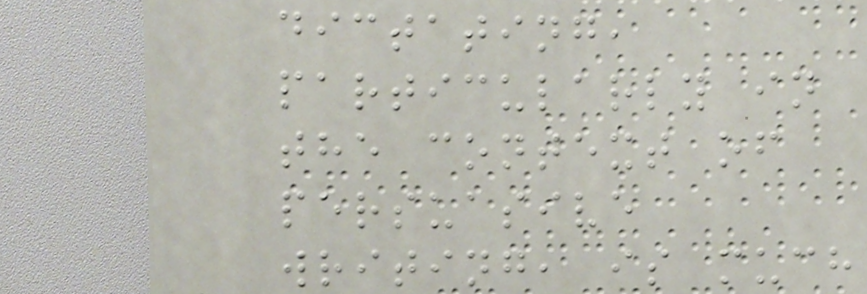dictating,
particularly in
the context of
persuasive
writing, is much
